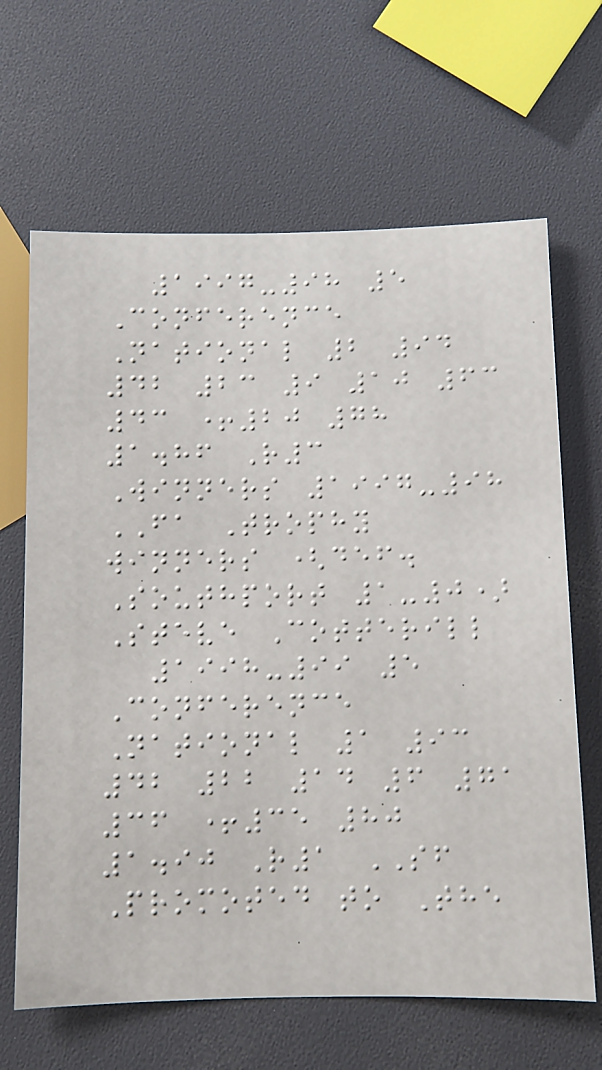1997-98 5
Conference
National 2 94
42 23 9 10 63
43 +20 78
1.86 R3
Winners 1997-98
FA Trophy
winners (def.
Southport 1-0)
Steve Cotterill
1998-99 5
Conference
National 1 93
42 22 14 6 71
36 +35 80
1.90 R1 SF
Promoted to The
